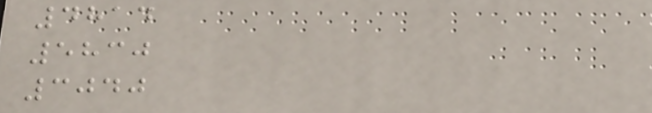4814
5830
3040
